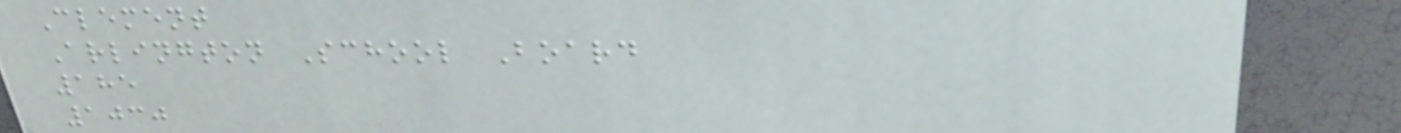Clement
Arlington School Board
185
1030
